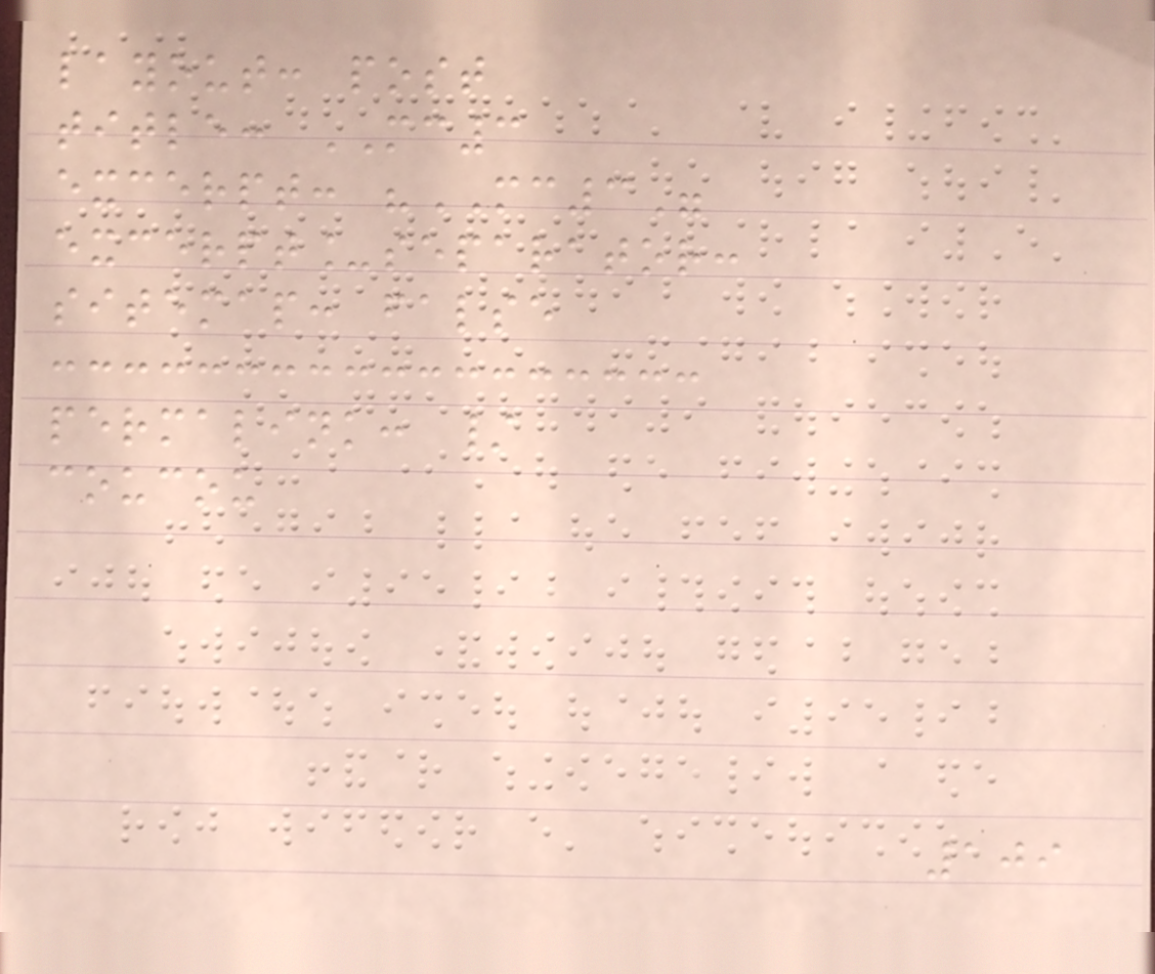layout: post
title: MC3
excerpt: "MC3"
excerpt_separator:
sitemap: false
permalink: /
coucou
109
